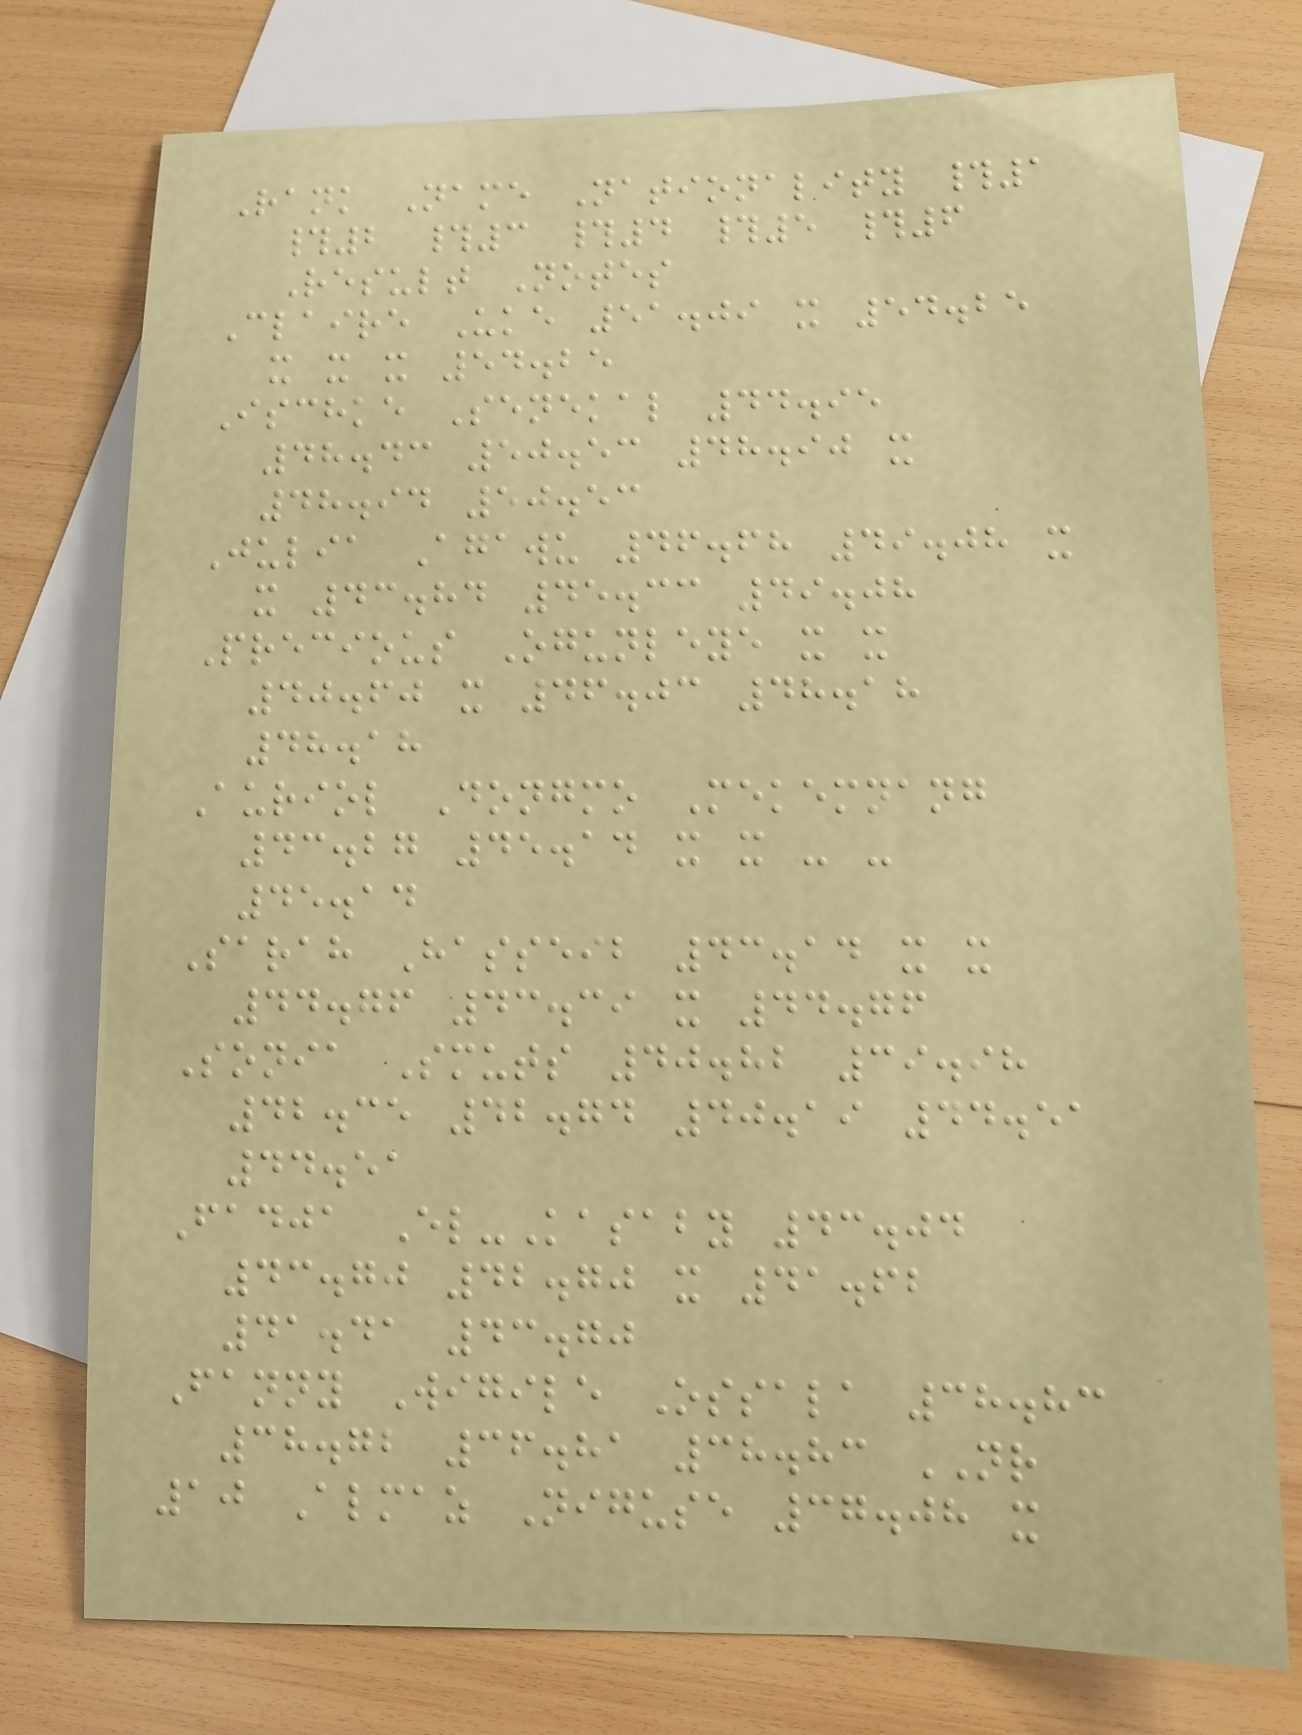Rank Name Nationality #1
#2 #3 #4 #5 #6
Result Notes
Claire Uke 51.09 x 54.25
x x x 54.25
Ischke Senekal 44.95
48.43 50.53 48.90 x
48.94 50.53
Julia Agawu 46.68 49.08 x
x 43.84 45.33 49.08
Precious Ogunleye x x
40.60 x 46.03 48.18
48.18
Auriol Dongmo Mekemnang
43.27 45.14 x x - -
45.14
Sarah Hasseib 43.14 x x
44.76 43.39 x 44.76
Sonia Smuts 40.82 39.98
42.35 42.74 40.19 44.51
44.51
Fadja El-Kasaby 43.04
43.70 42.70 x 41.62
41.41 43.70
Fanny Wigile Ossala 38.83
38.72 36.81 38.83 NR
10 Almaz Niguse 37.08 x
